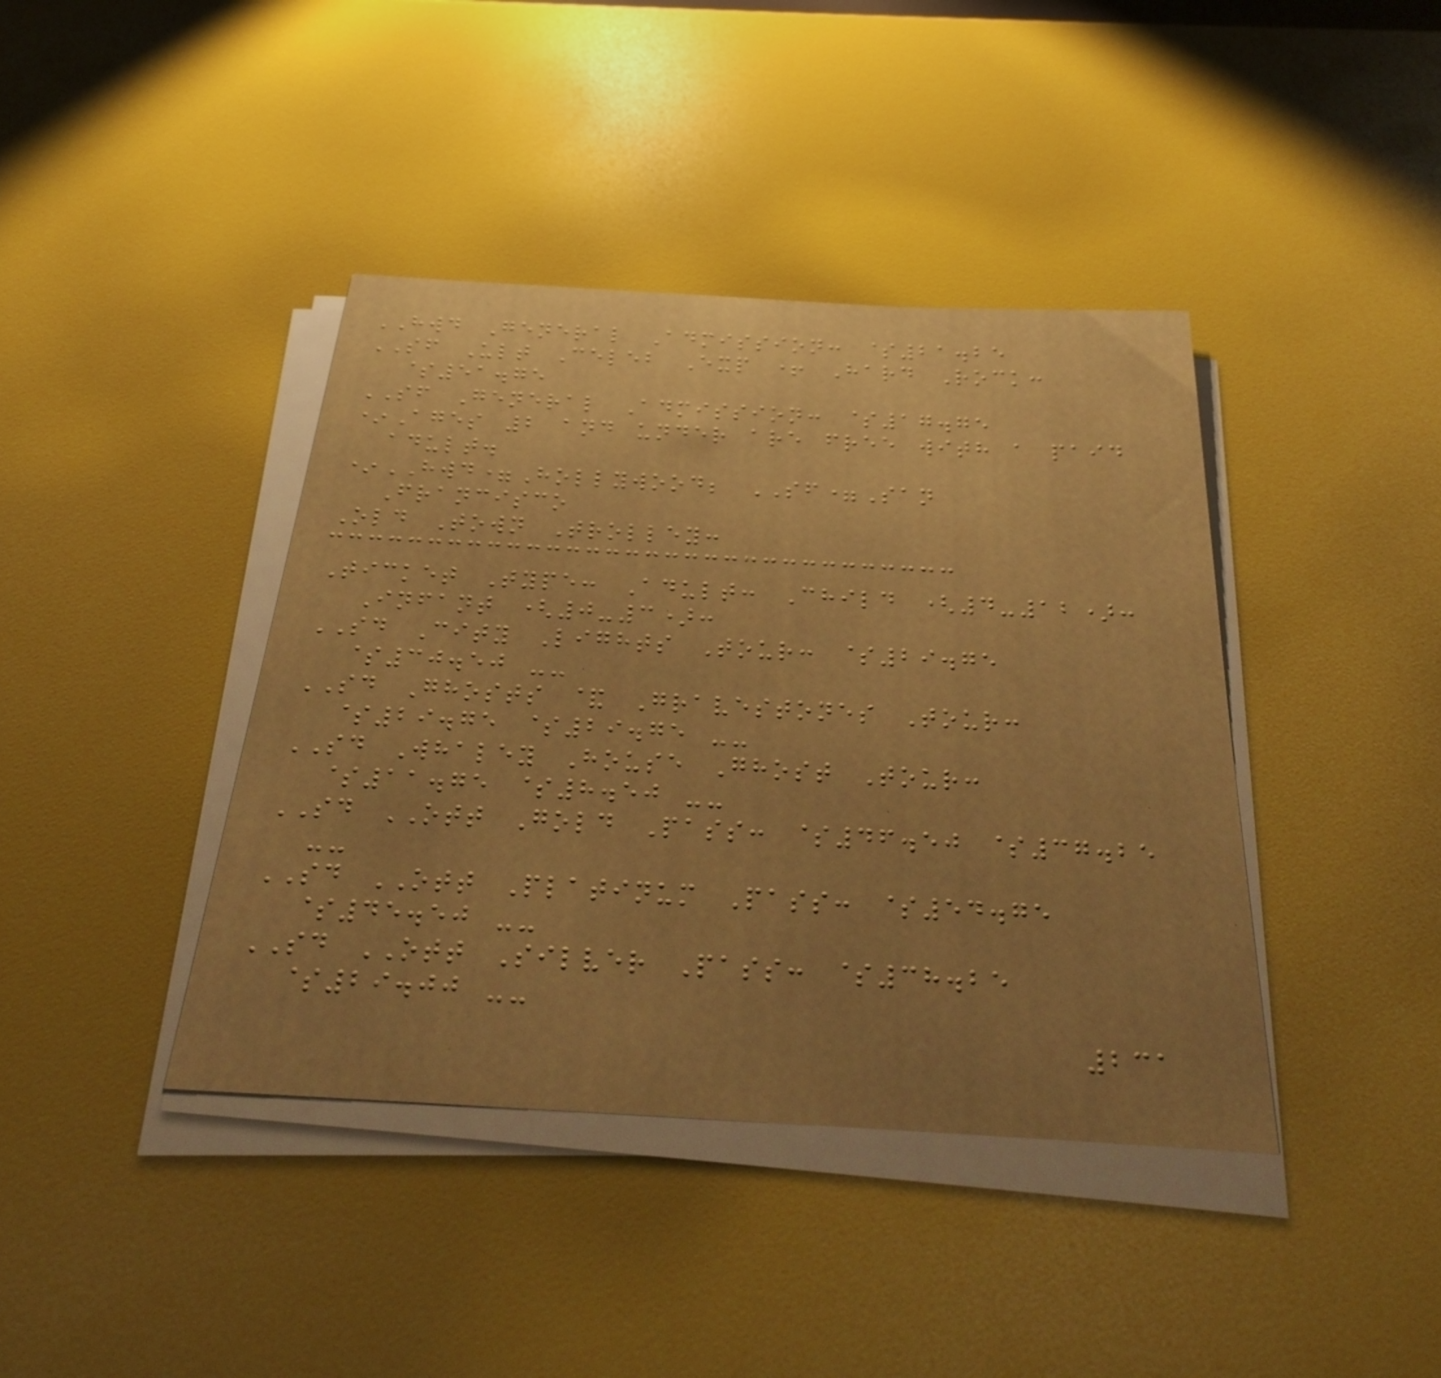HWD General Admission: $21.25
SF Ult Celeb Exp + Hard Rock:
$51.75
SF General Admission: $17.75
*Ages 2 and under are free with a paid
adult.
*HWD=Hollywood; SF=San
Francisco
Old Town Trolley:
Ticket Type: Adult: Child (4-12):
Infant (0-3):
SD City Lights Tour: $29.75
$30.50 --
SD Ghosts & Gravestones Tour:
$29.75 $29.75 --
SD Whaley House Ghost Tour:
$11.75 $8.50 --
SD OTT Gold Pass: $46.50 $37.25
--
SD OTT Platinum Pass: $54.75
$45.50 --
SD OTT Silver Pass: $38.25
$29.00 --
231
